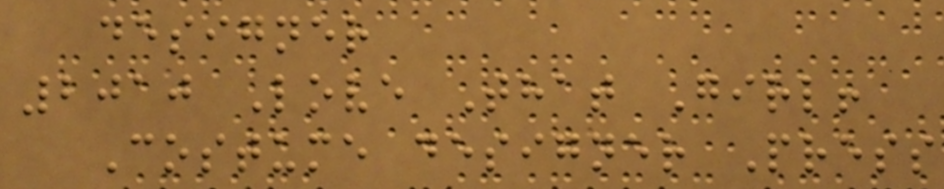designer
2010 Love That Girl!
Costume designer Press
